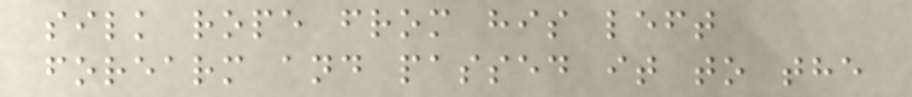silk rope from his left
forearm and passed it to the
